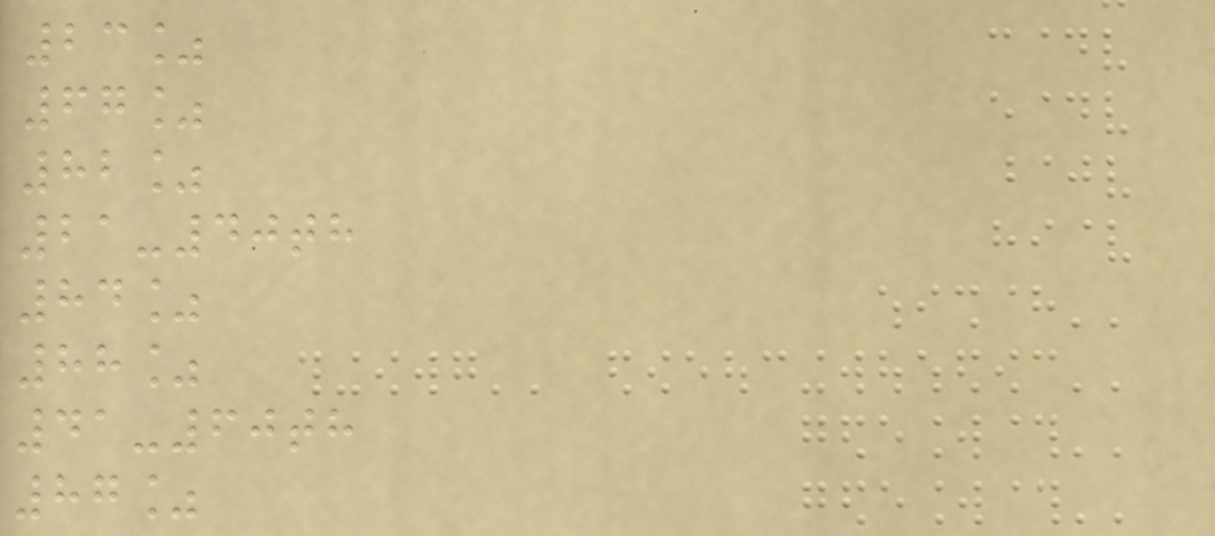23%
67%
82%
21-40th
84%
88%
41-60th
87%
